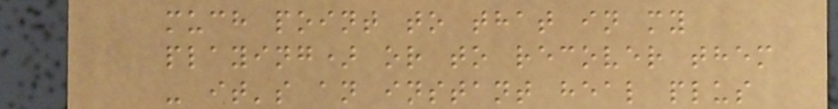much point to that in my
playing) or to recover them
- it's an instant heal plus
